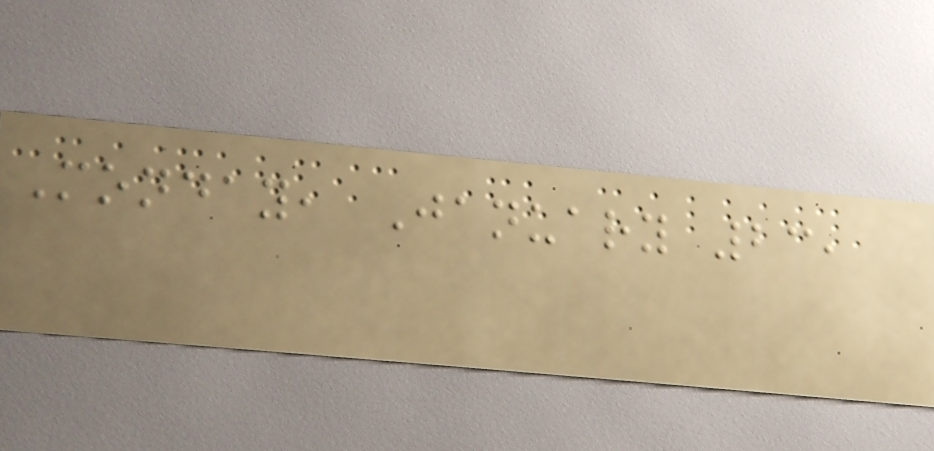Monday, January 23,
